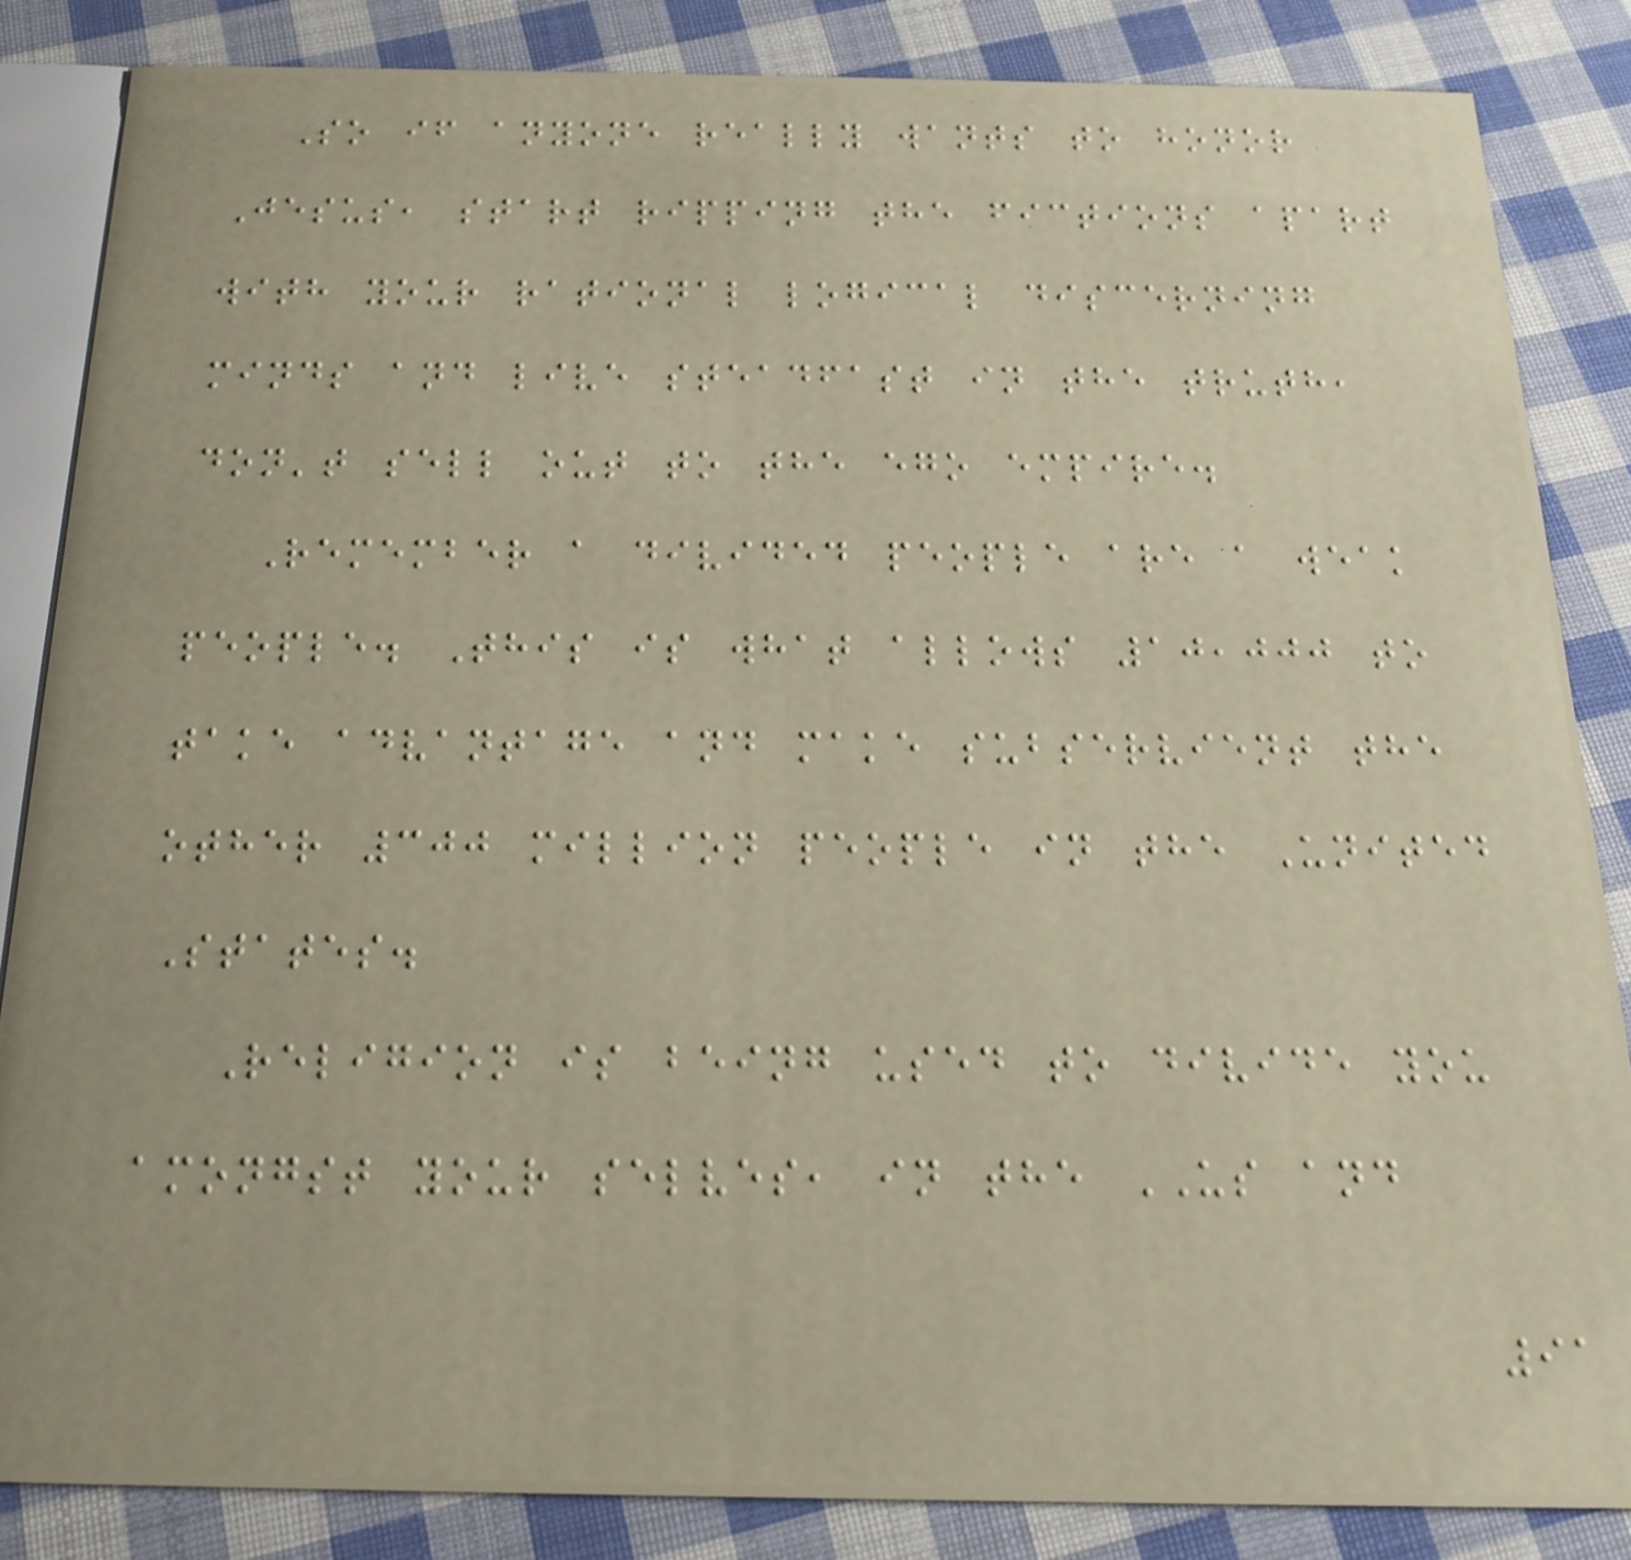So if anyone really wants to honor
Jesus, start ripping the fictions apart
with your rational logical discerning
minds and live steadfast in the truth,
don't sell out to the ego empire.
Remember a divided people are a weak
people. This is what allows 10,000 to
take advantage and make subservient the
other 300 million people in the United
States.
Religion is being used to divide you
amongst your selves, in the US and
91
